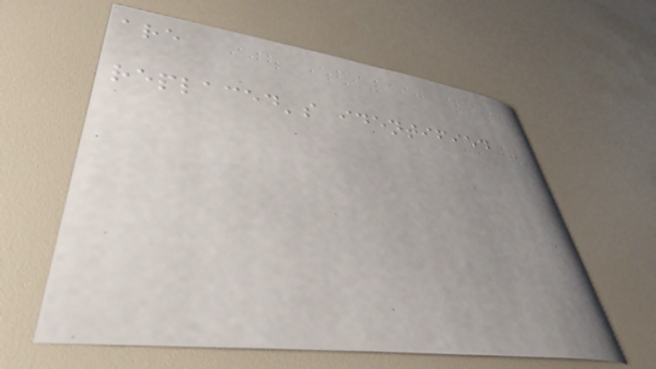are
replaced's identified
